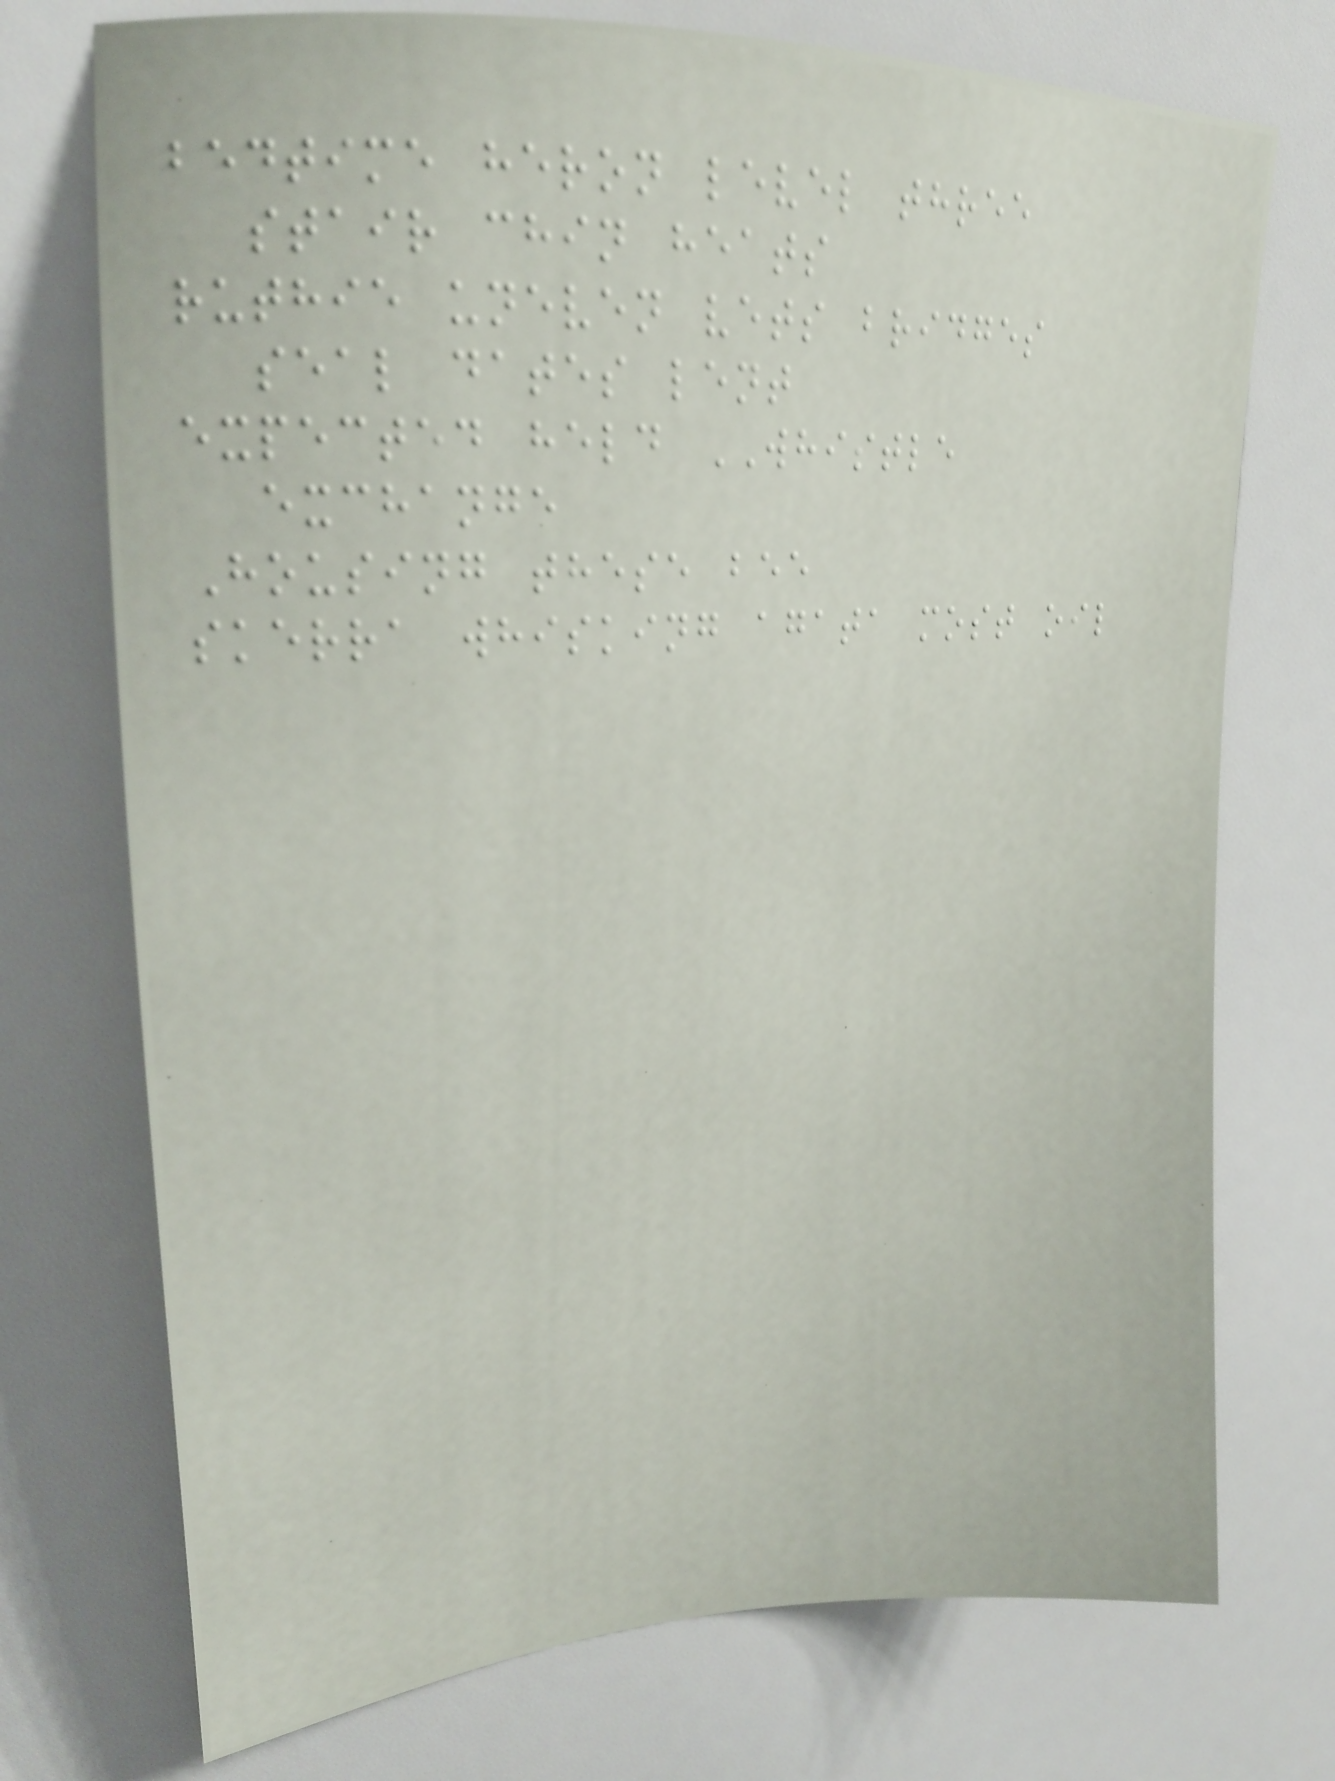bedtime heron level three
stair chin heats
ruthie uneven vets bridges
seal dates lent
expected held WHISTLE
exchange
Housing these bee
skerra whisking agata most oil
